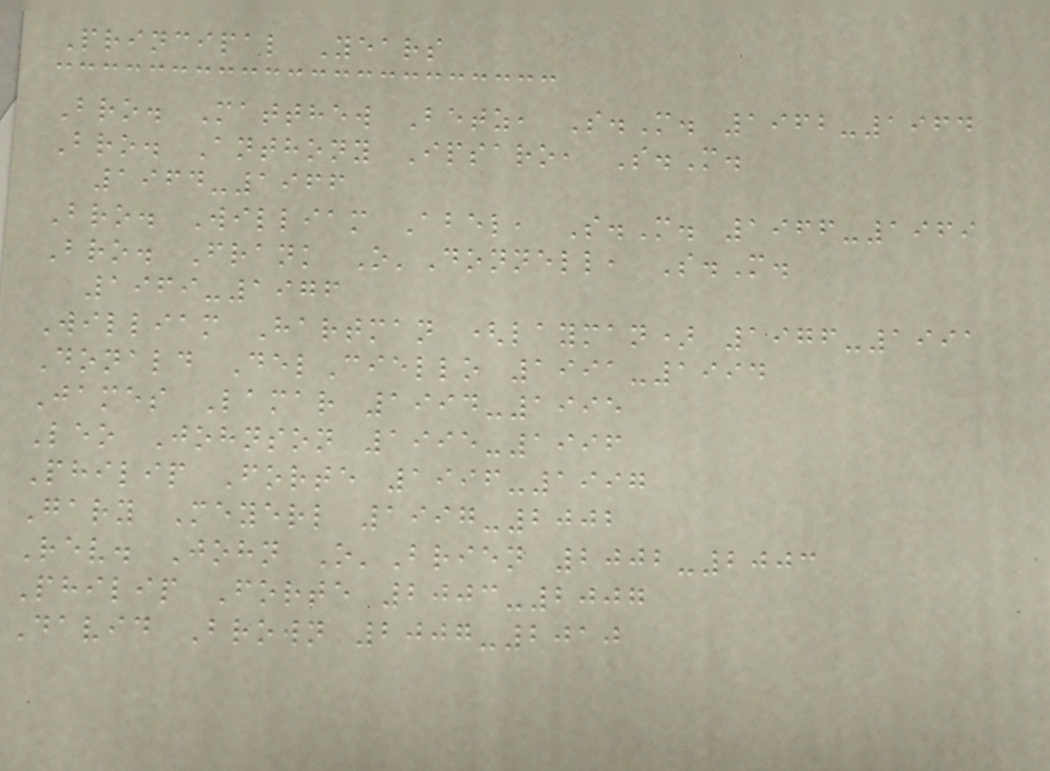Principal Years
Bro. Matthew Betz, S.M. 1962-1964
Bro. Anthony Ipsaro, S.M.
1964-1966
Bro. William Abel, S.M. 1966-1969
Bro. Frank O'Donnell, S.M.
1969-1976
William Hartman (layman) 1976-1991
Donald DelCiello 1991-1994
James Lamar 1994-1995
Leo Johnson 1995-1996
Philip Forte 1996-1997
Gary Meyerl 1997-2002
Rev. John O'Brien 2002-2003
Philip Forte 2003-2007
David Brown 2007-2010
